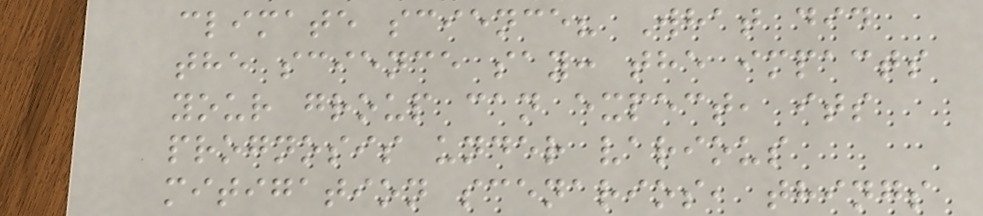climate science? What did
the science say: the impacts
your group can expect, its
prognosis under various
mitigation scenarios, things
